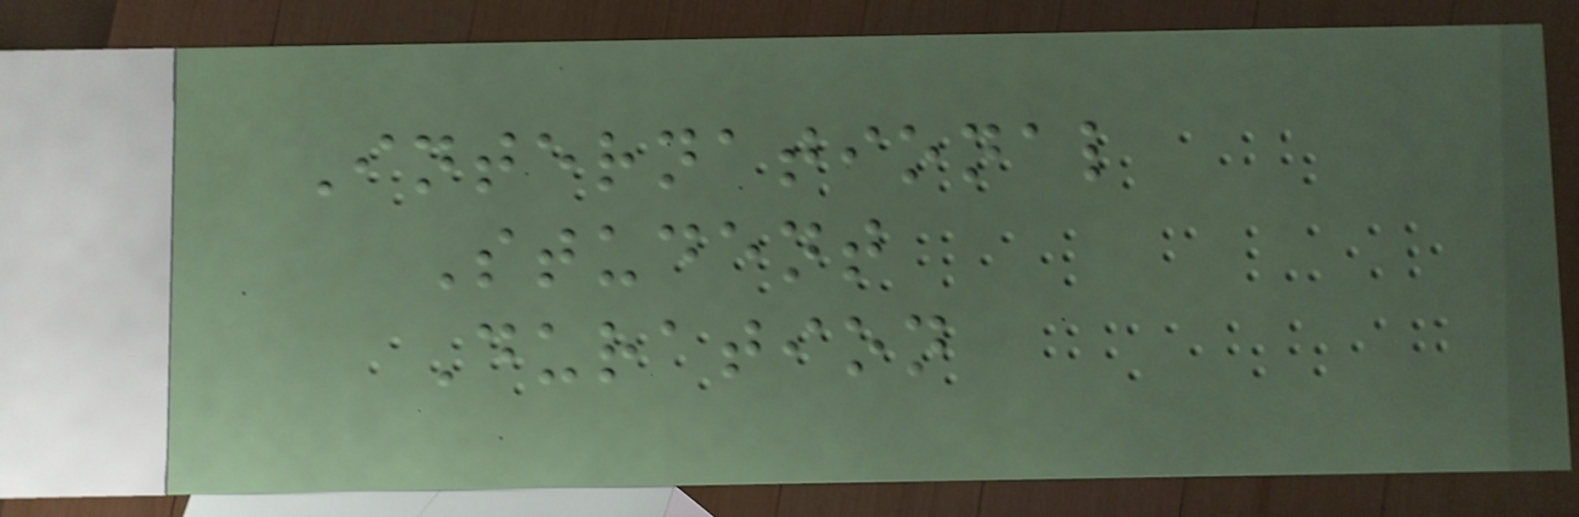International
Student
Duration
